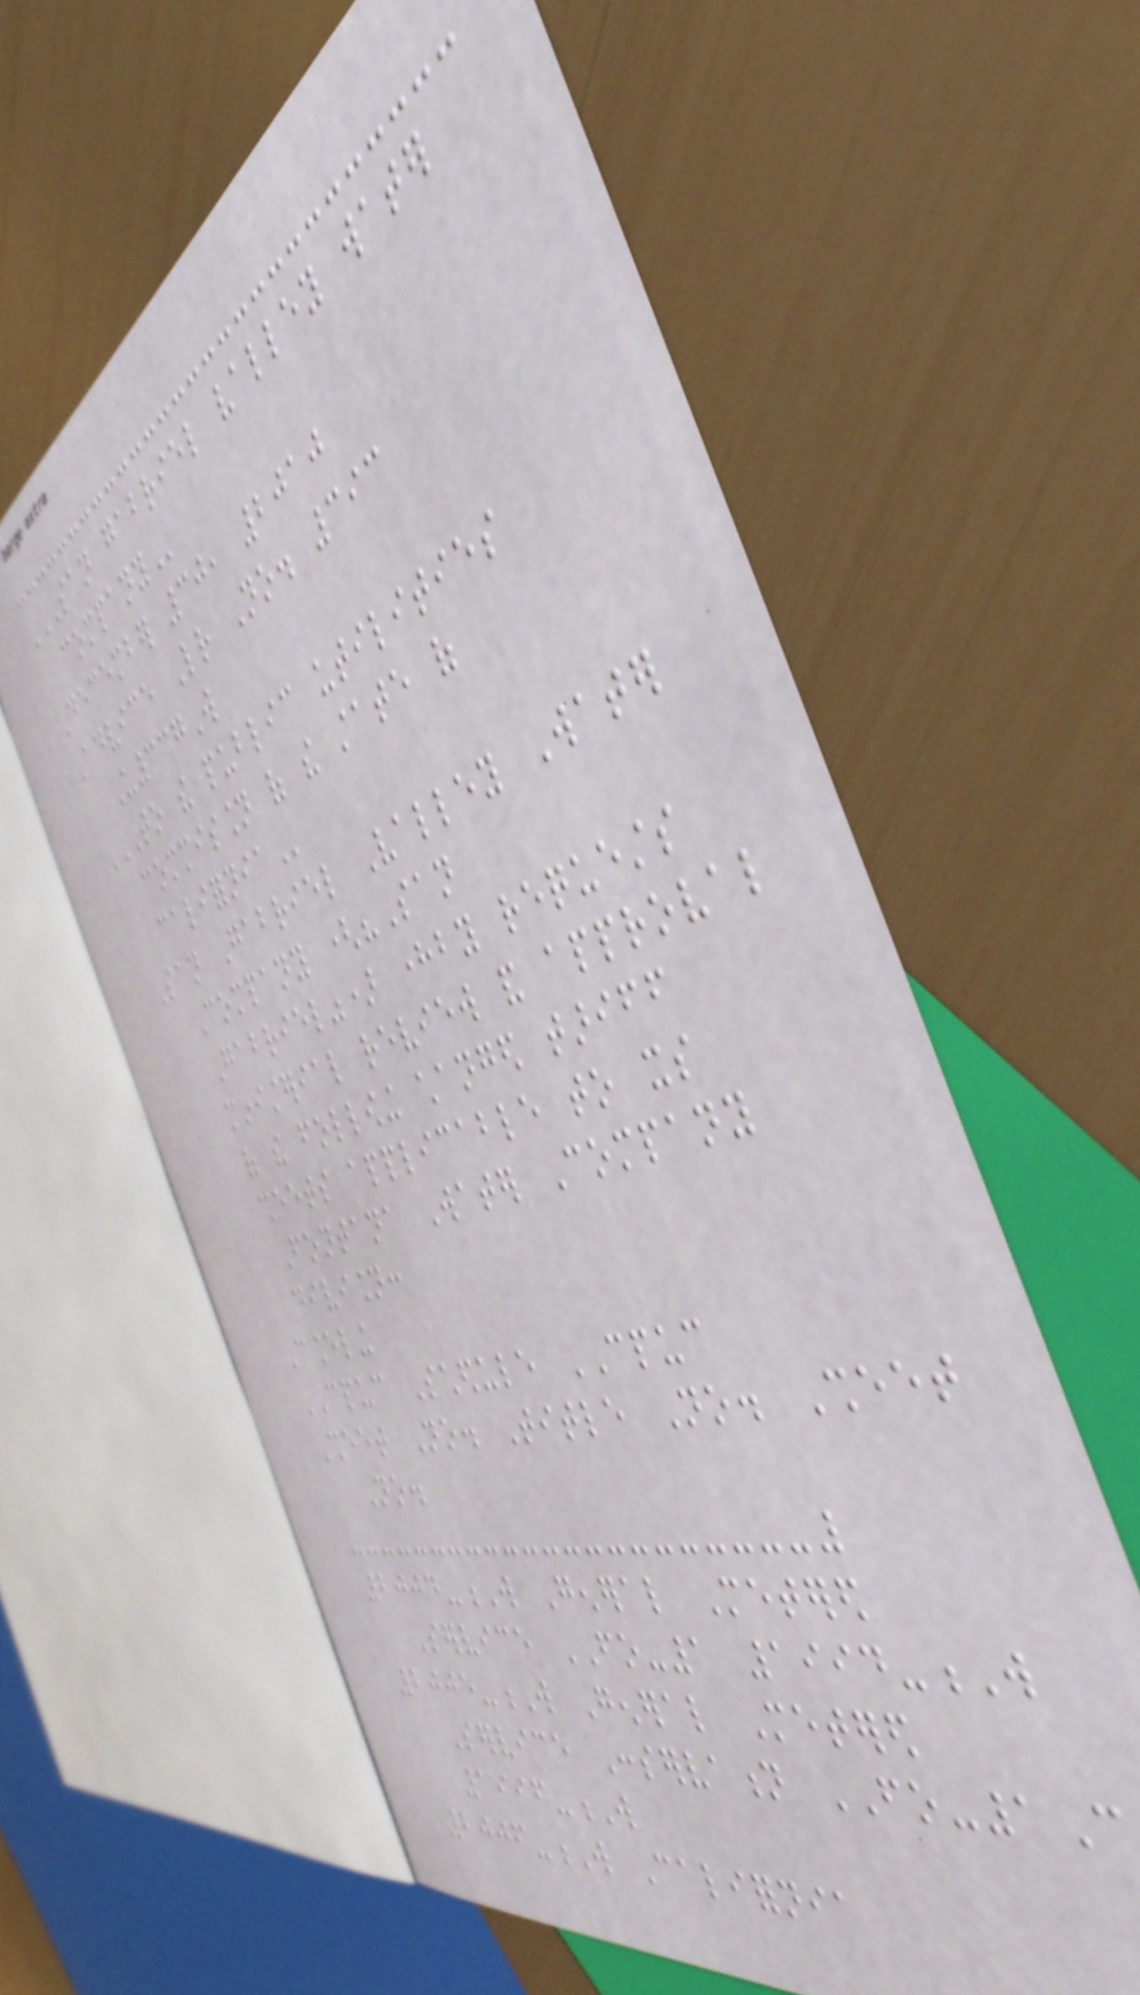SAN GABRIEL VALLEY WATER
COMPANY
December 30, 2010
Advice Letter No. 393
U337W
TO THE PUBLIC UTILITIES
COMMISSION OF THE STATE OF
CALIFORNIA
San Gabriel Valley Water
Company ("San
Gabriel") hereby requests
ministerial review and approval
of the following changed tariff
sheets applicable to its
Fontana Water Company
division:
Canceling
CPUC Schedule CPUC
Sheet No. Title No. Sheet
No.
2004-W General Metered
Service FO-1 1994-W
2005-W General Metered
Service Conservation FO-1C
1996-W
2006-W California
